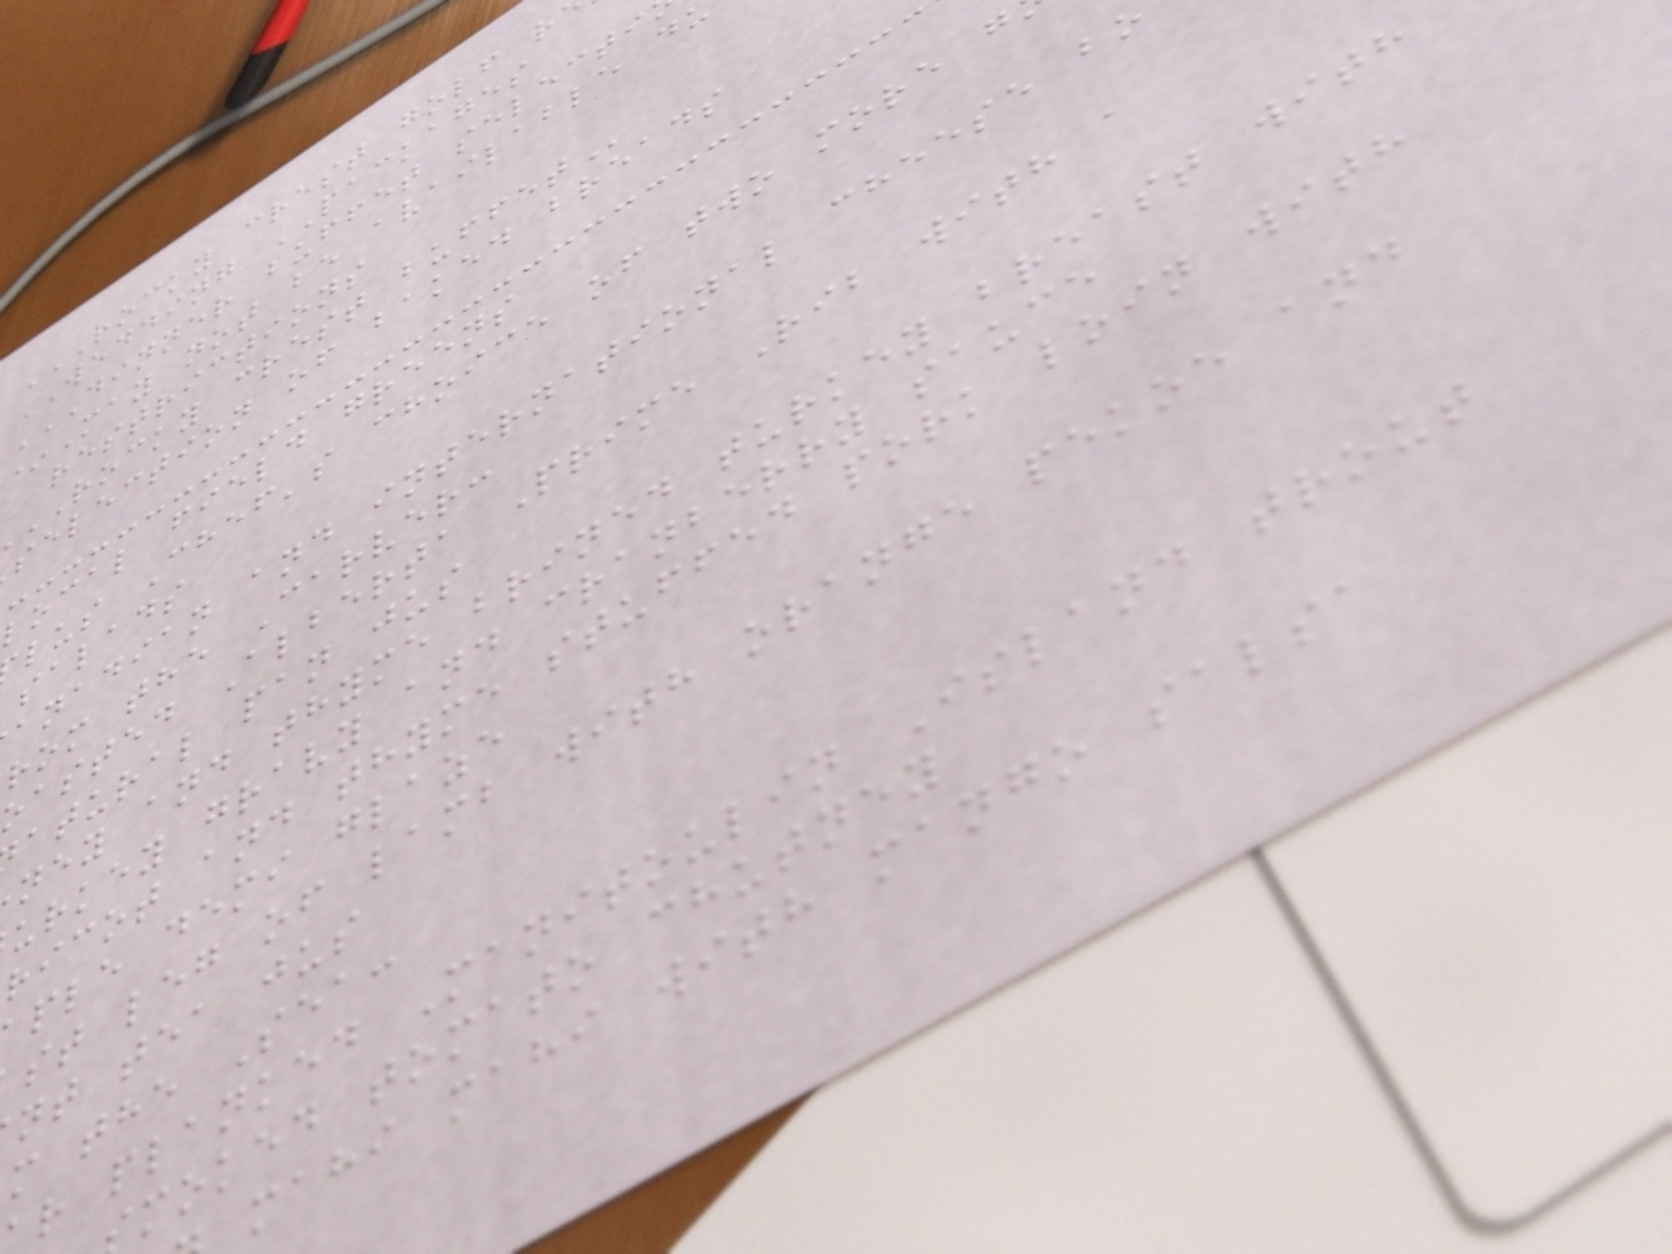WEDDING PACKAGES
*May not be available d
restrictions
ROCKY crest
selection of baked breads
local field greens
lus Chef's choice of two more g
salads
anadian and international cheese bo
rom the Carver:
oasted Alberta Prime Rib with a
atural pan jus
ney and thyme brined turkey breast with
urkey gravy and cranberry sauce
ricot and thyme stuffed pork loin with
ple demi glaze
st leg of lamb with orange pekoe and
nt tea jus
m the Sea:
r planked Manitoulin Island trout
moked tomato chutney
mahi mahi with mango salsa
